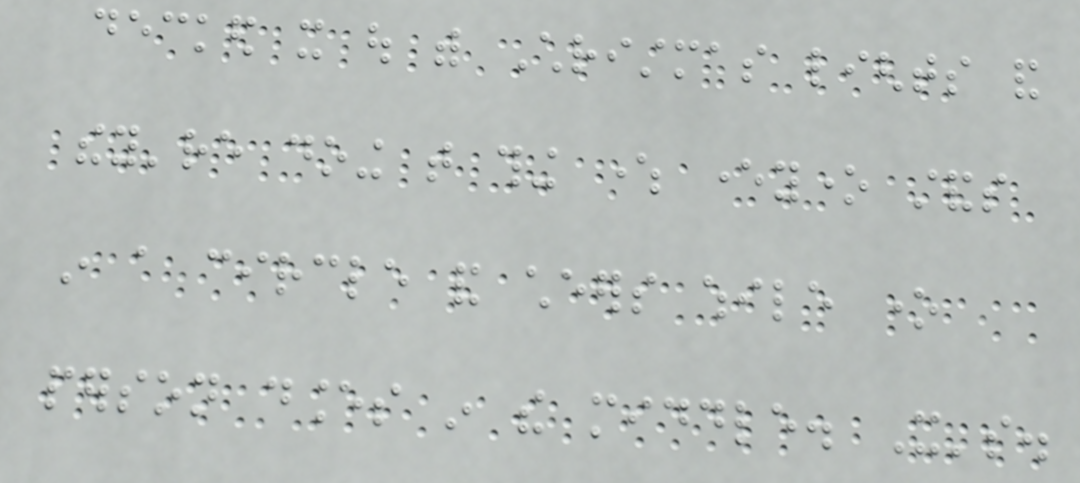decked it out with Christmas lights and
they're doing that thing where everyone stands
in a circle and cheers while one
person dances in the middle. It's.
